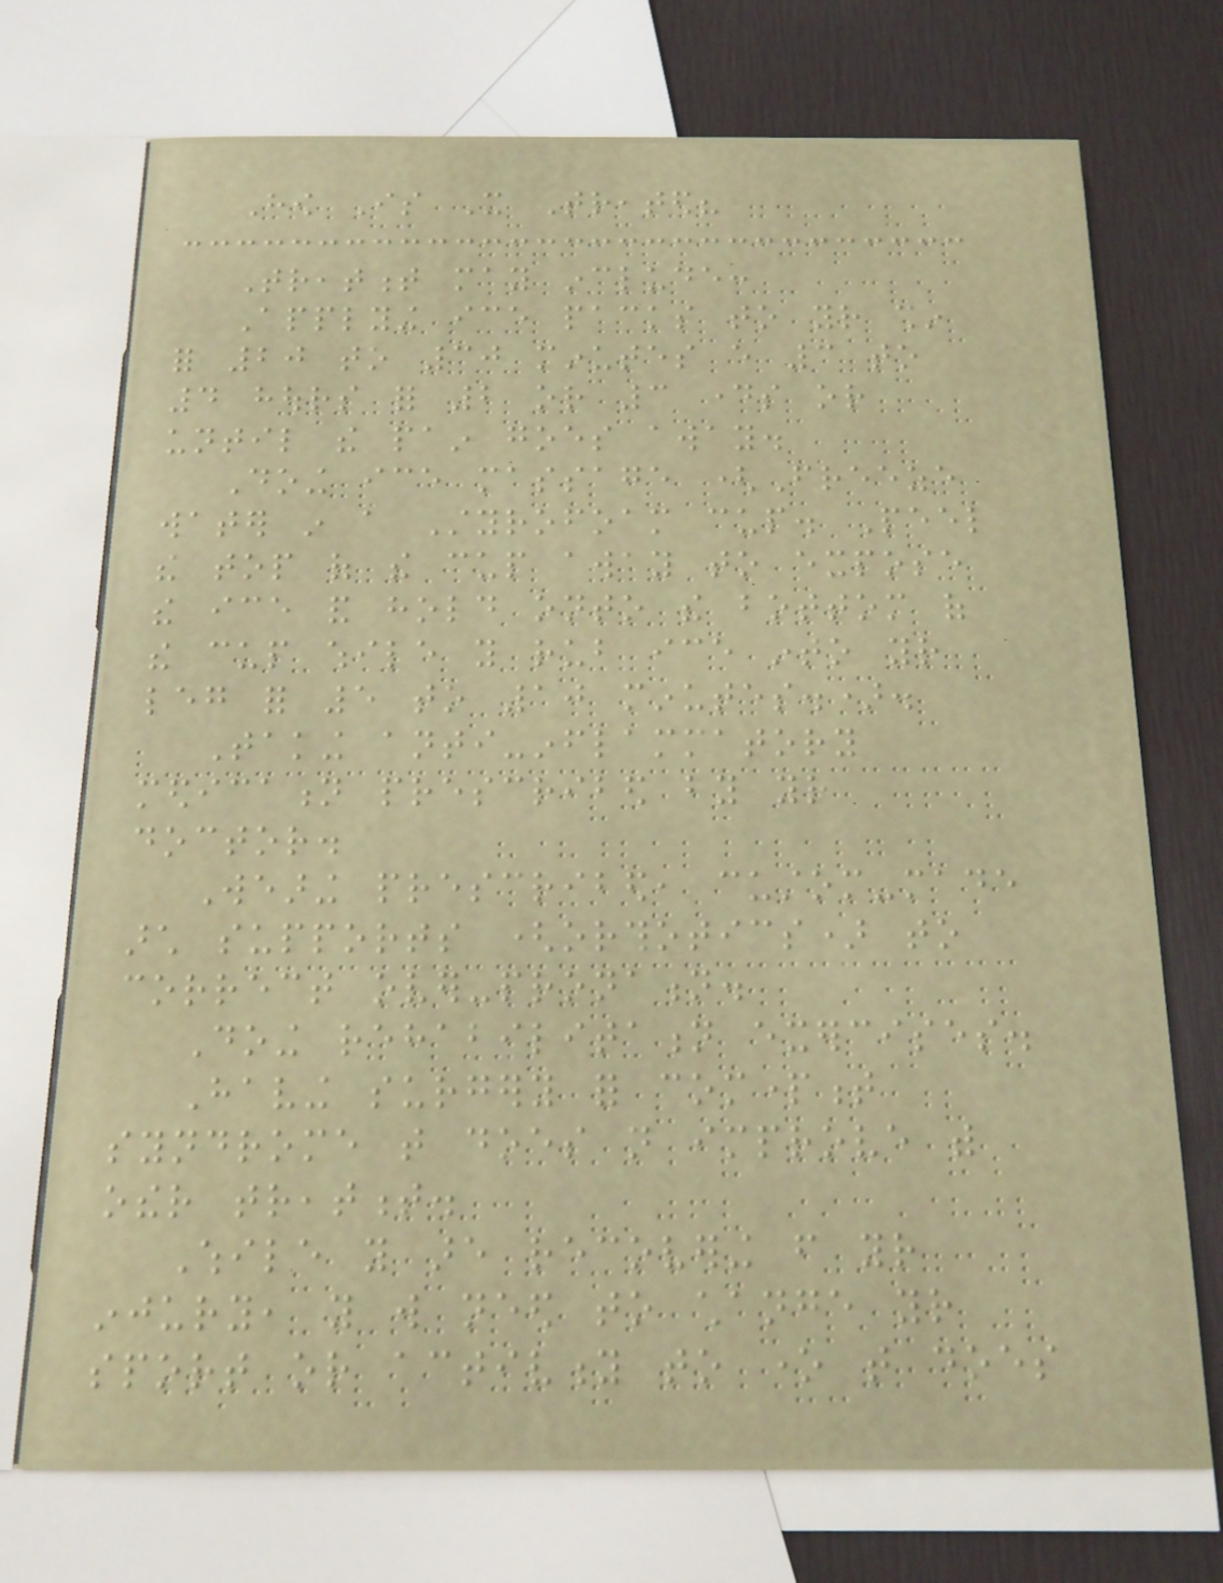How Is It Treated?
Treatment may include:
Applying ice packs to your shin
for 20 to 30 minutes every 3 to
4 hours for 2 or 3 days or
until the pain goes away.
Doing ice massage (Freeze
water in a Styrofoam cup. Peel
the top of the cup away to expose
the ice and hold onto the bottom of
the cup while you rub ice into your
leg for 5 to 10 minutes.).
Taking anti-inflammatory
medication prescribed by your
doctor.
Wearing prescribed, custom-made
arch supports (orthotics) to
correct over-pronation.
Doing rehabilitation exercises.
Having surgery for compartment
syndrome that does not improve with
other treatment.
While you are recovering from your
injury, you will need to change your
sport or activity to one that does
